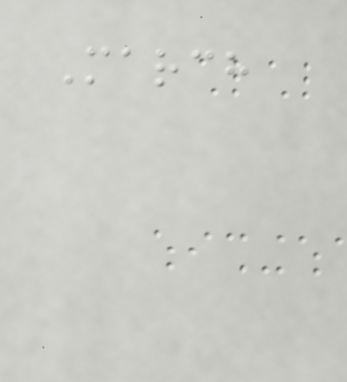March
